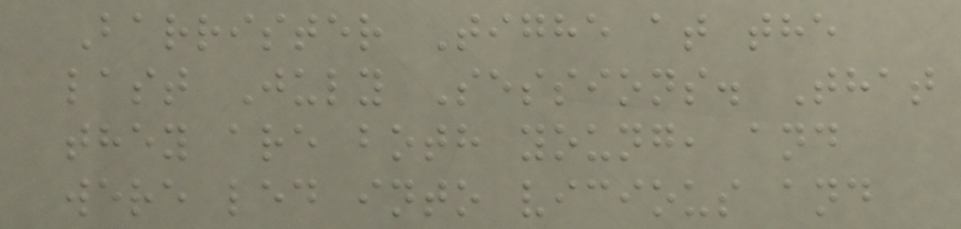Barrister Tighe at the
last July Sessions. That
they are both young, and
were led into vicious and
